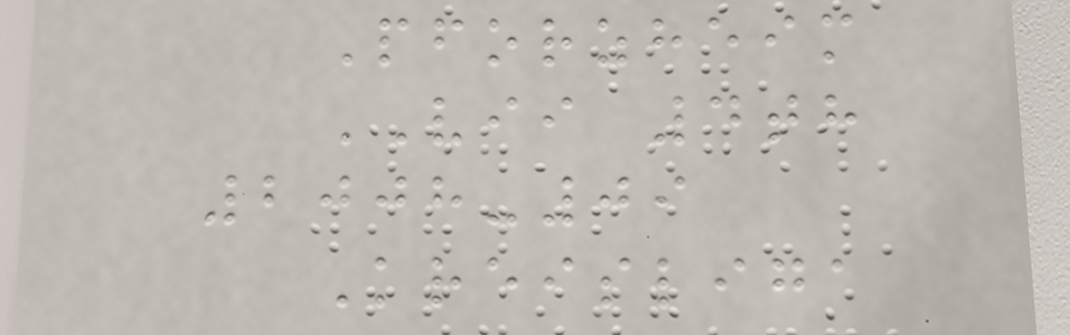Pforzheim
VII 4th
2008-09
Kreisliga
